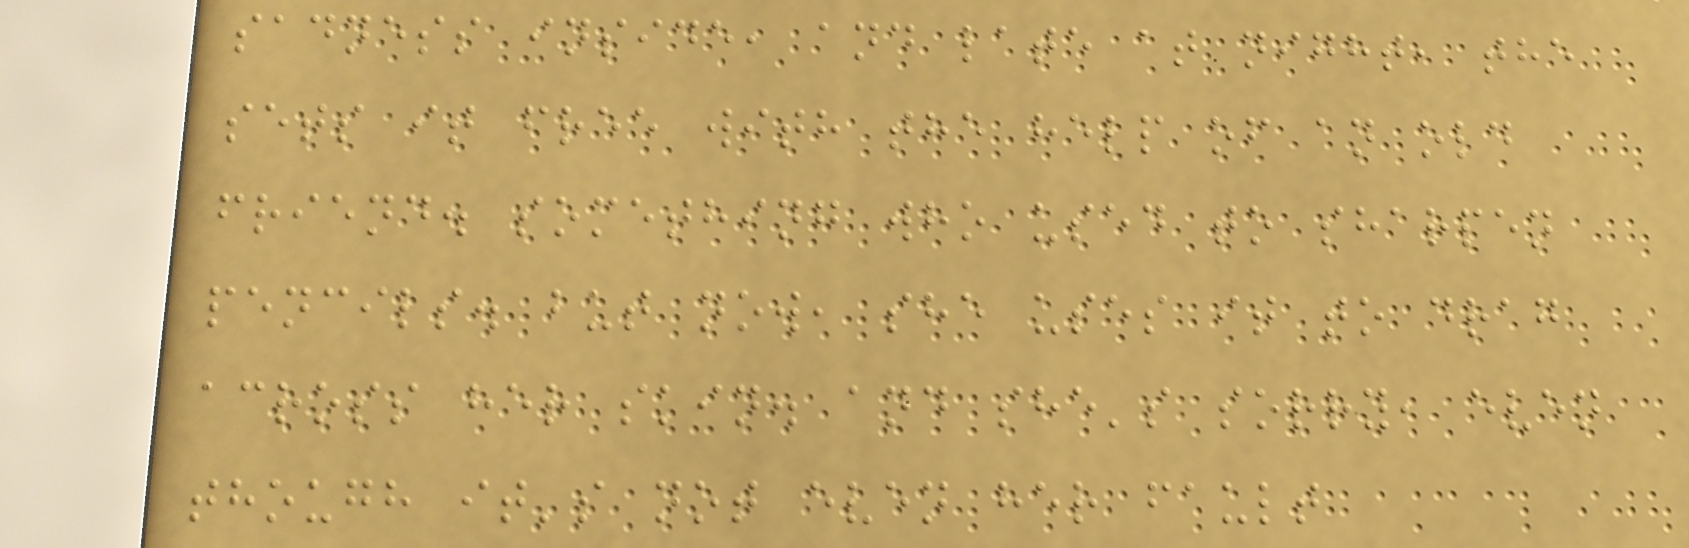sadness inside, and late at night, the
sets it free with the help of an old
friend. something who used to sharpen
pencils. but now, she uses it to drag
across her skin. and she's sorry, even
though it's not even her fault
